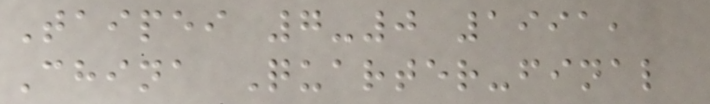Taipei 7-0 1991,
China Quarter-final
